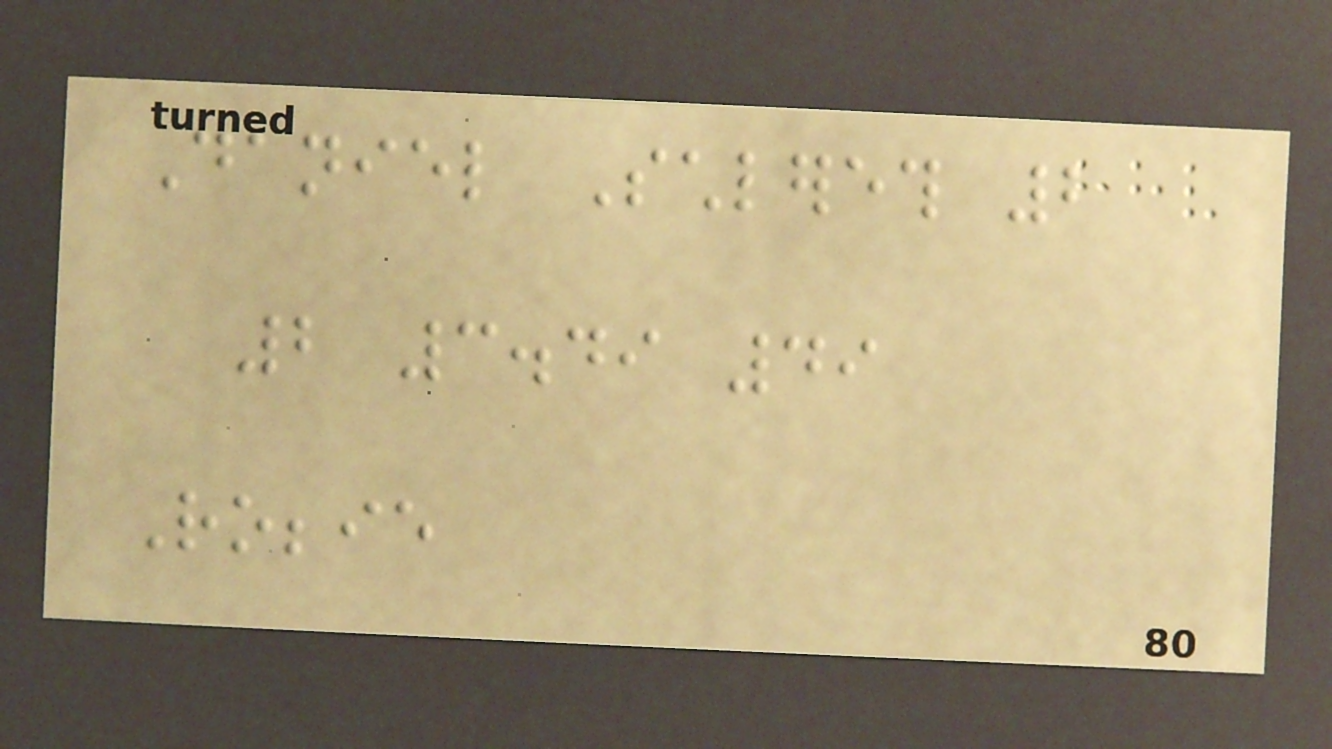Daniel Schlereth 2
2 3.49 49
Robbie
